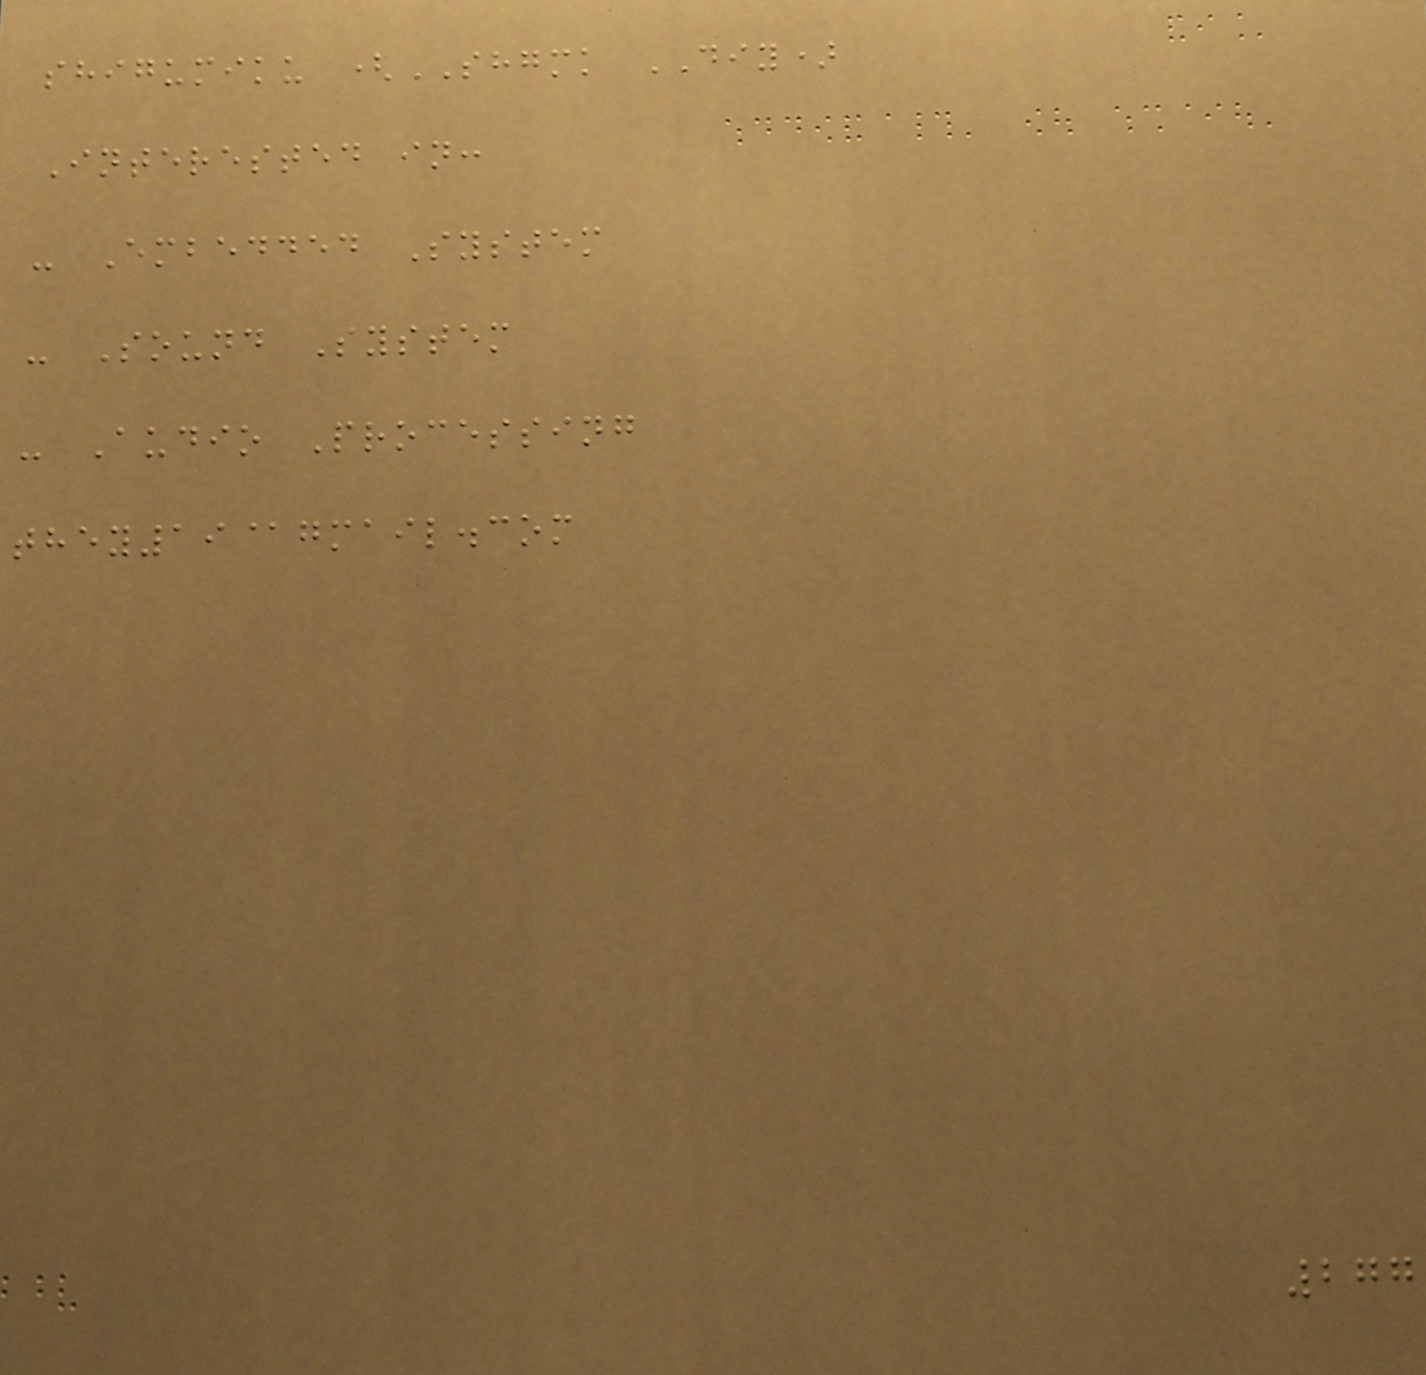shigumiku (SHGMK DIY)
Interested in:
- Embedded System
- Sound System
- Audio Processing
they19@gmail.com
277
